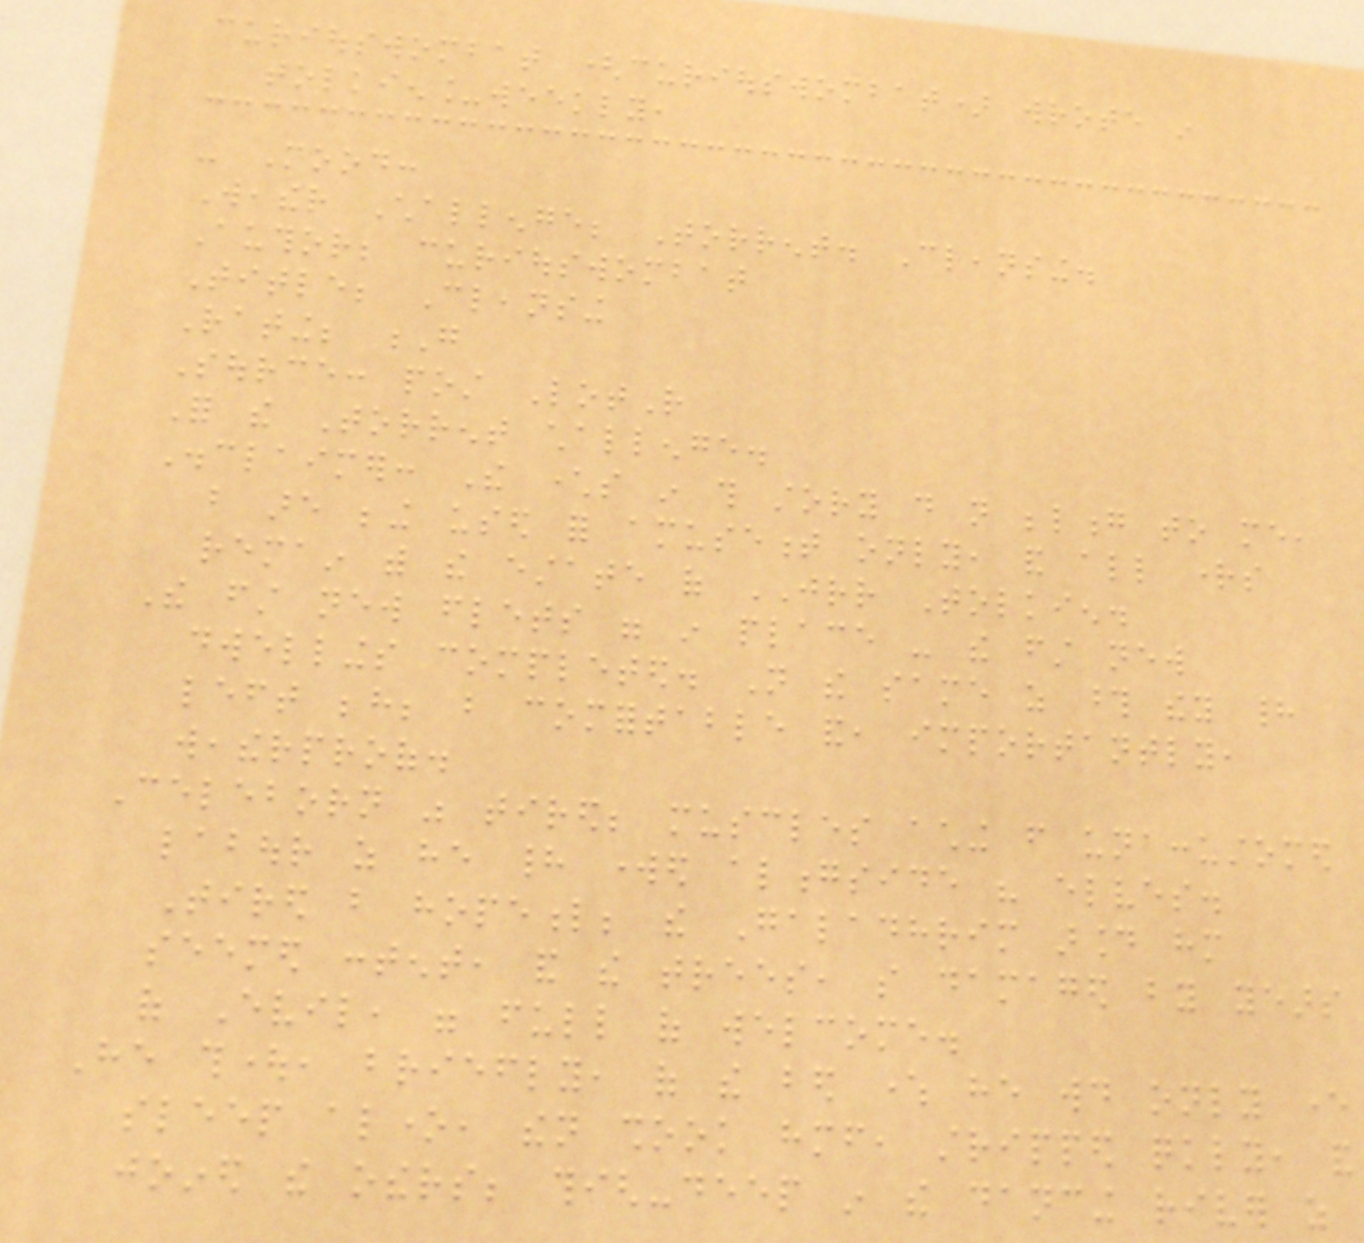curiouswombat (curiouswombat) wrote in
tolkien_weekly,
- Mood:
Weather Challenge; Torrent. Cleansing.
Author; curiouswombat
Title; Cleansing
Rating; G
Source: post LotR
For the Torrent challenge.
Disclaimer: The characters in this story do not belong to me,
but are being used for amusement only, and all rights
remain with the estate of JRR Tolkien.
The first new flets were in place - the first new
dwellings completed. Not the same as those they had
left behind; but comfortable and, importantly,
weatherproof.
Celeborn was tired; muscles aching from unaccustomed
labour as he had worked alongside his elves.
Tired but hopeful; the Galadhrim around him
seemed content, and the trees, so damaged by years
of Evil, were full of welcome.
He thought, briefly, of the bed where he would only ever
sleep alone, then shook himself, stripped quickly, and
joined the others; thigh-deep in the dancing river as
